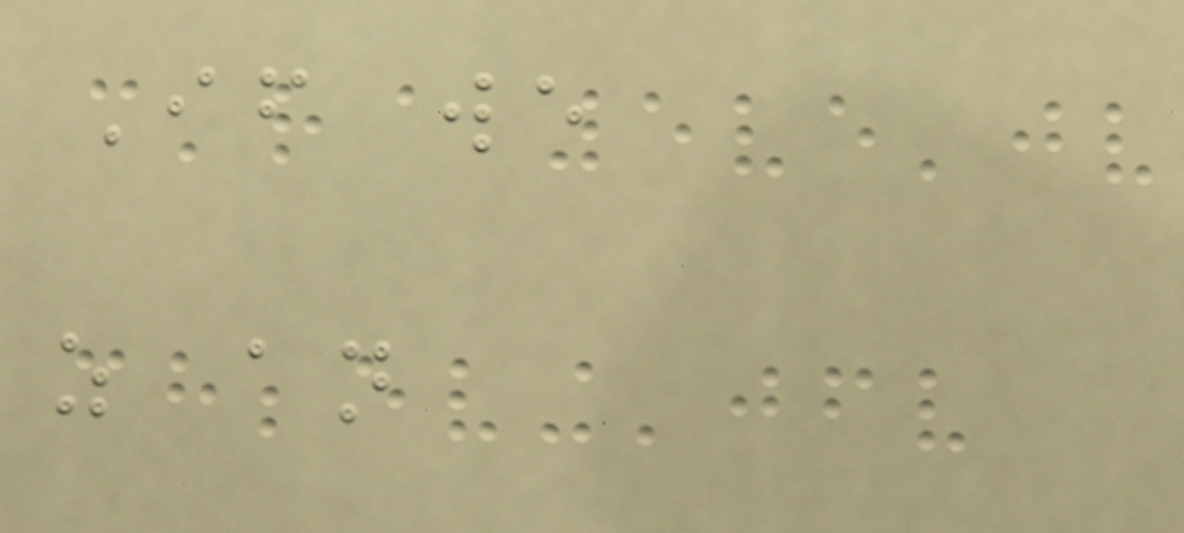If we
as an
